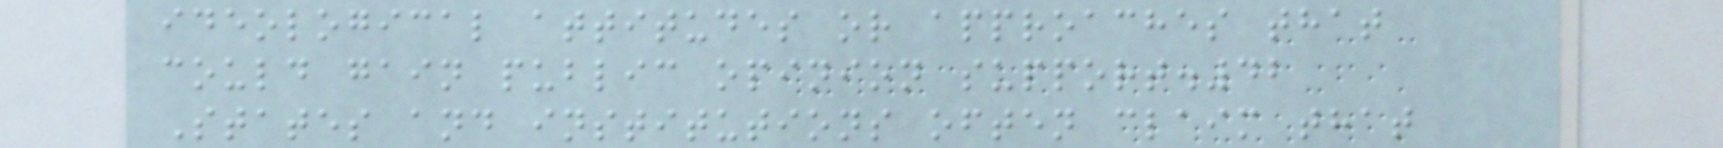ideological attitudes or approaches that
could gain public opinion support.42
States and institutions often claim that
